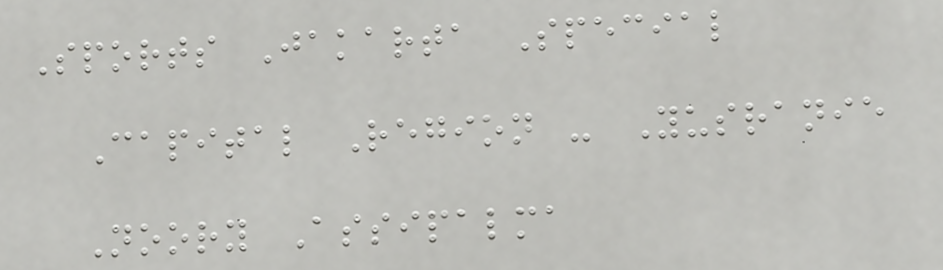Sports Jakarta Special
Capital Region - Yusranie
Noory Assipalma
